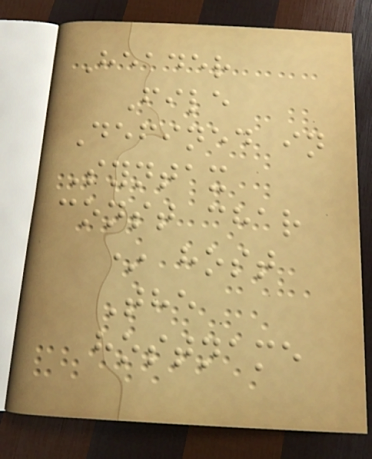Header
File
Defined in
Syntax
const char
* host
The
hostname
